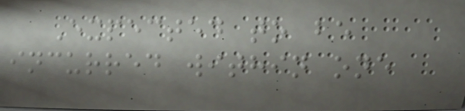Expected to be
incurred within one
